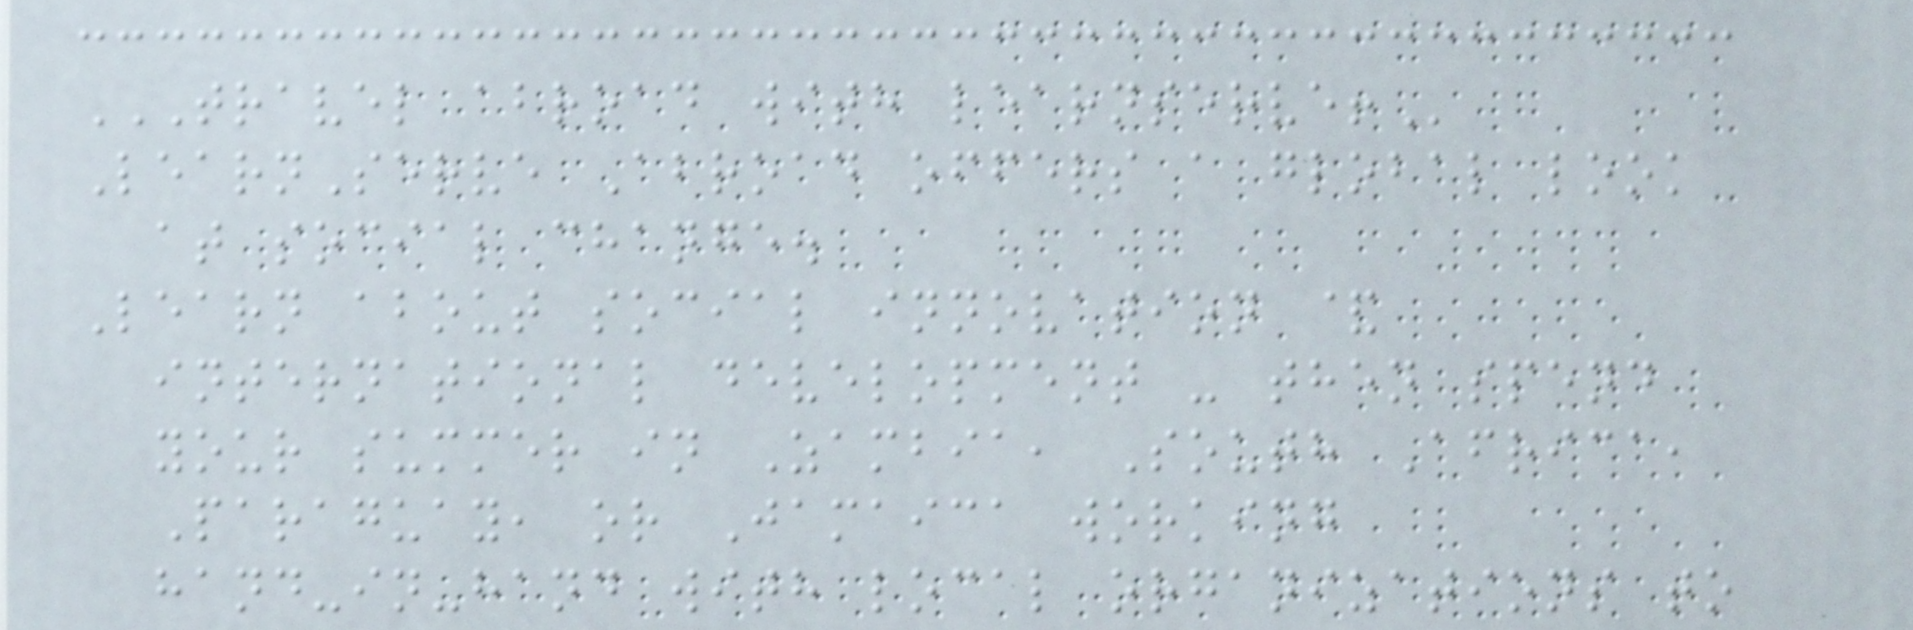TRAVEL ABROAD WITH LEARNSERVE!
LearnServe Abroad offers a global look
at social change.
Learn about social innovation &
international development - then spend
your summer in Zambia, South Africa,
Paraguay, or Jamaica working
hand-in-hand with local organizations to
